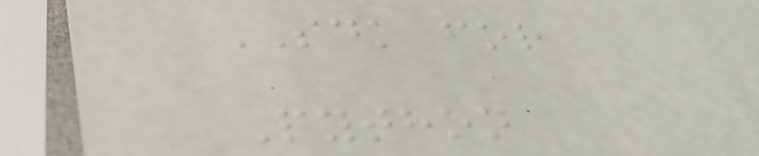SDK for
Python
